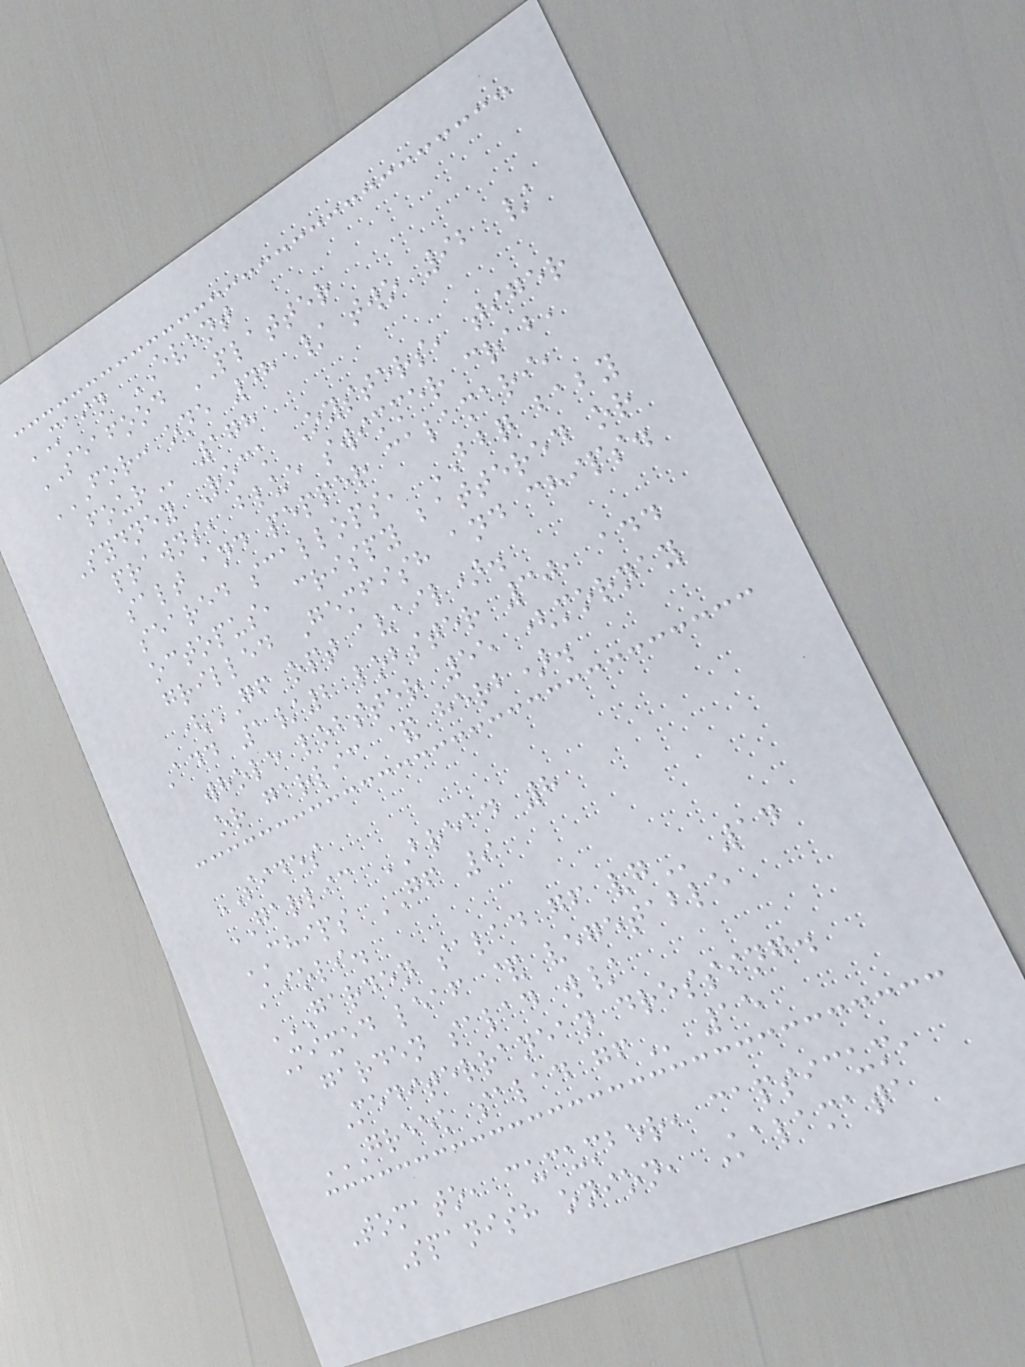MAIN EVENT
SEAFOOD PLATTER
FOR: ONE 48 / TWO 92 /
FOUR 178
Sydney Rock Oysters, tiger
prawns, blue swimmer crab,
salt and pepper calamari,
seared scallops, BBQ baby
octopus, crispy battered or
grilled Gemfish and chips.
(GF opt avail).
Add 1/2 lobster 30, add
whole lobster 55 (mornay
or garlic & herb).
SIDES
GARLIC BREAD 8
CHIPS GF 9
Aioli.
GARDEN SALAD GF VG 14
Mixed leaf & vegetable
garden salad w/
Mediterranean dressing.
GREEK SALAD GF 15
Tomato, cucumber, capsicum,
Spanish onion, Kalamata
